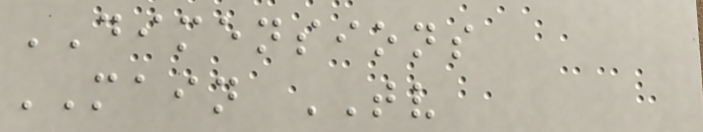DIMENSIONS
MAIN TV
